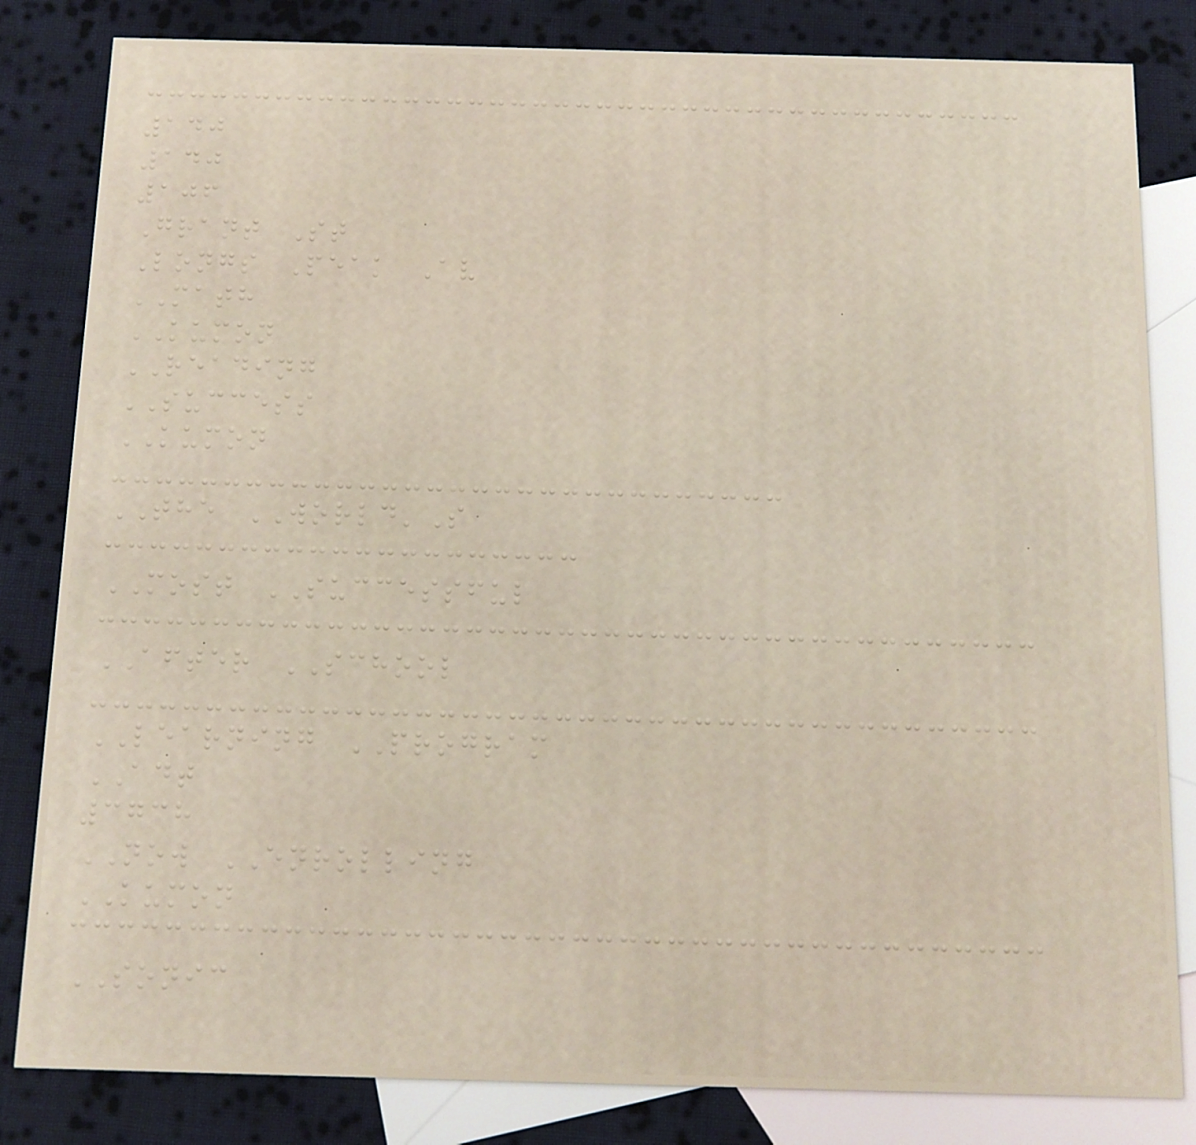140
140
106
Grant St
Longs Peak Av
MATH
KUMON
READING
SUCCESS
KUMON
THE WORLD'S
MOST SUCCESSFUL
AFTER SCHOOL
LEARNING PROGRAM
ADT
3738
NOW ENROLLING
KUMON
SONIC
